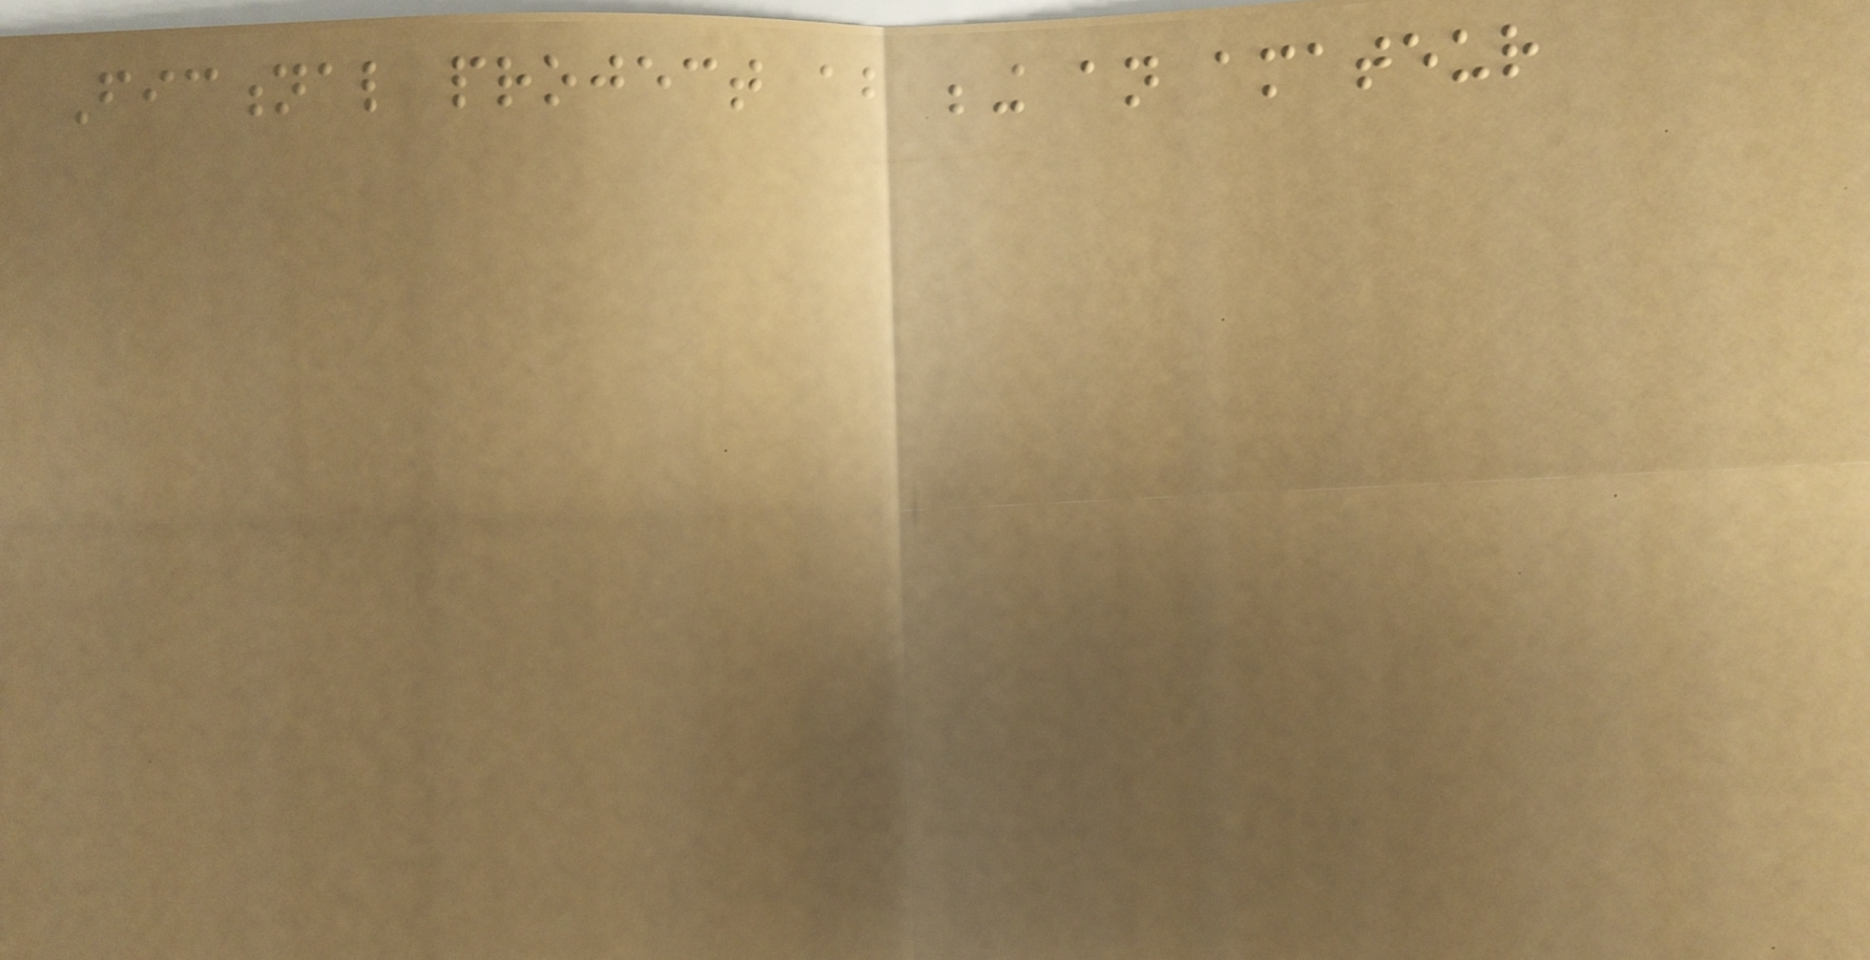Fictional project about being an amateur
